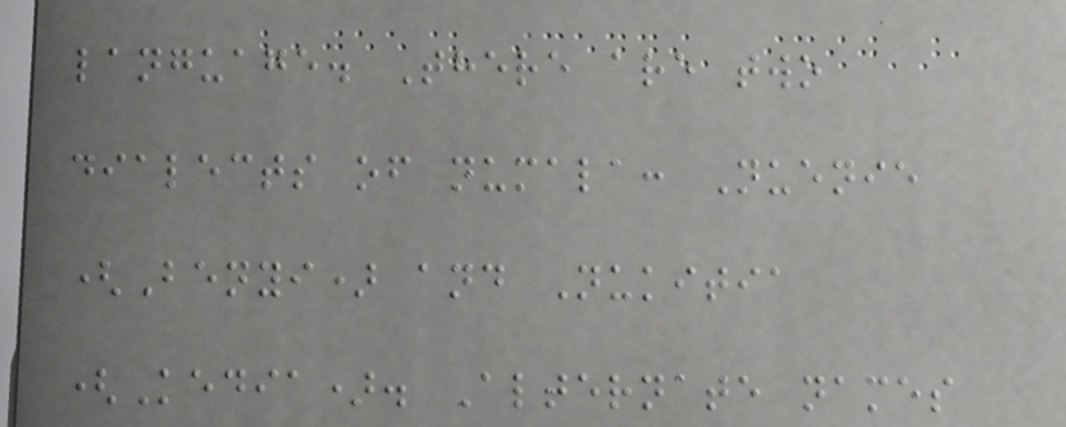language. There are two
dialects of numala: Nuenie
(Benyi) and Nukitia
(Kedia). Alternate names
